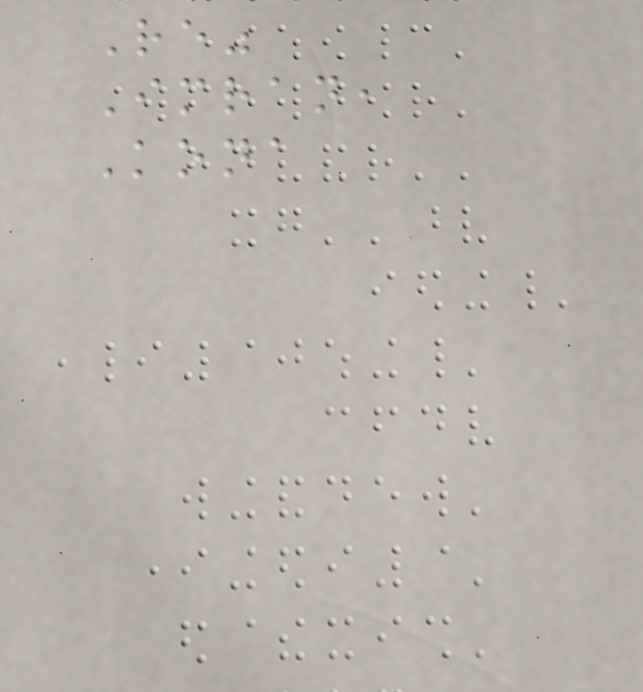Re"
Imran,
Kona
